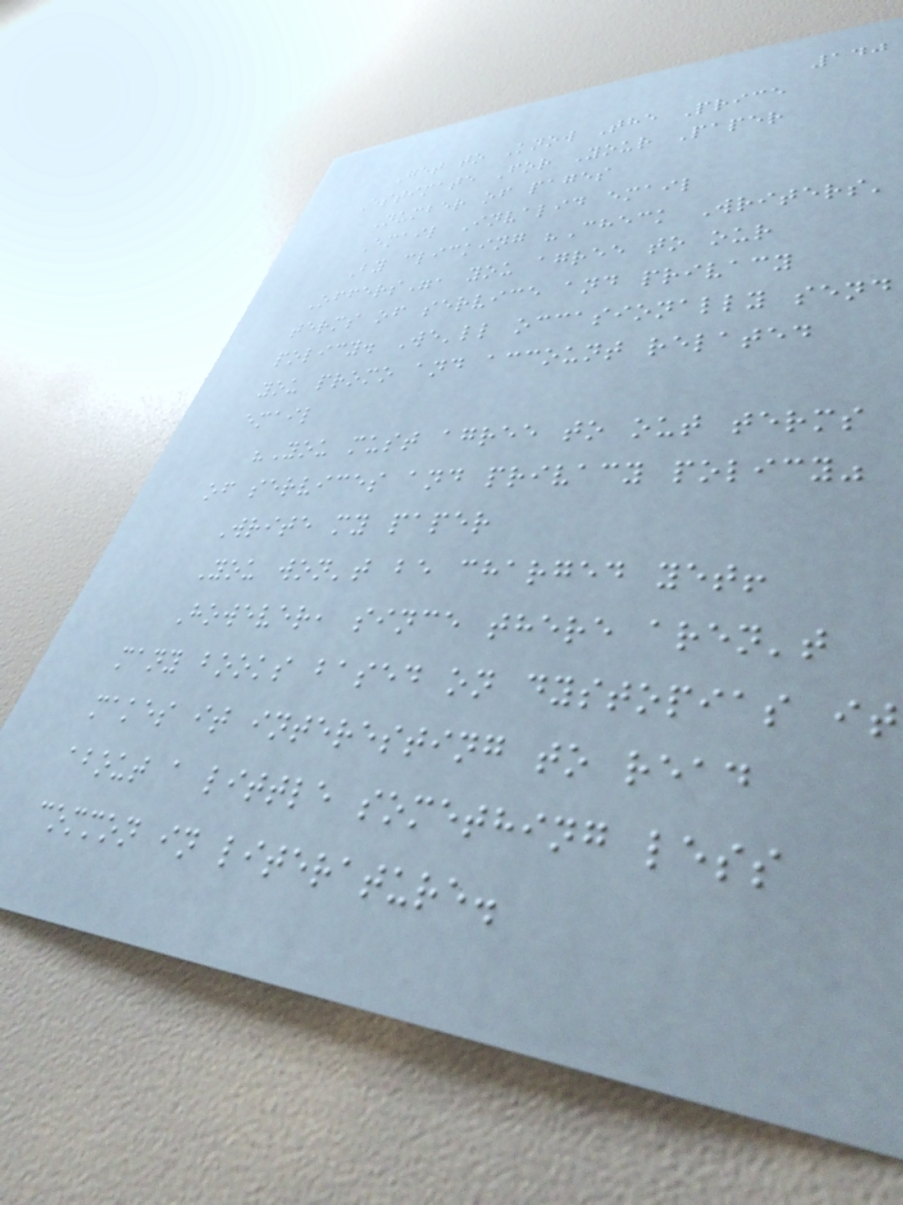140
Get to Know The Price
Estimate For Your Paper
Number of pages
Email Invalid email
By clicking "Check Writers'
Offers", you agree to our
terms of service and privacy
policy. We'll occasionally send
you promo and account related
email
"You must agree to out terms
of services and privacy policy"
Write my paper
You won't be charged yet!
However, since there aren't
many books based on dystopias it
makes it interesting to read
about a little something less
common in literature.
